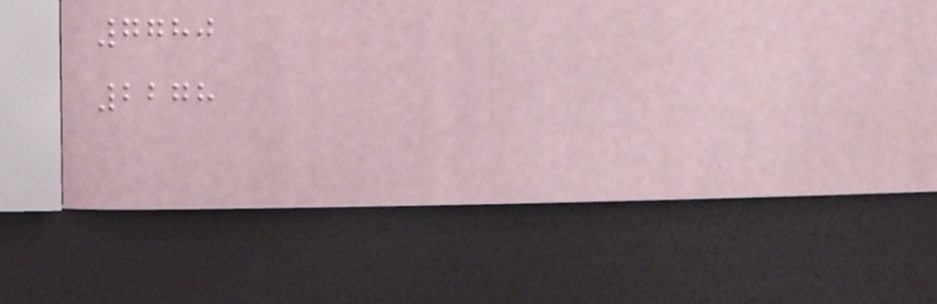7780
2278
